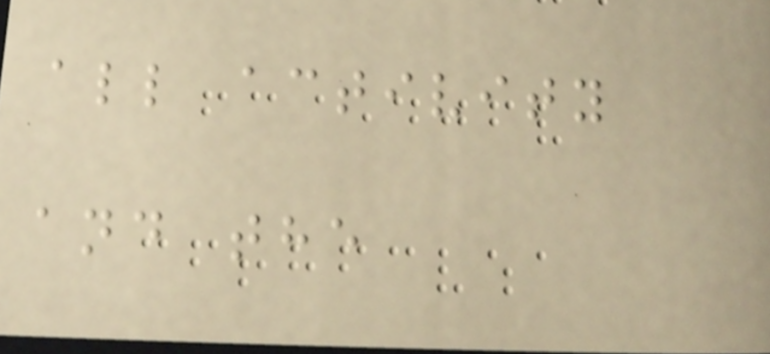all activity
and the
